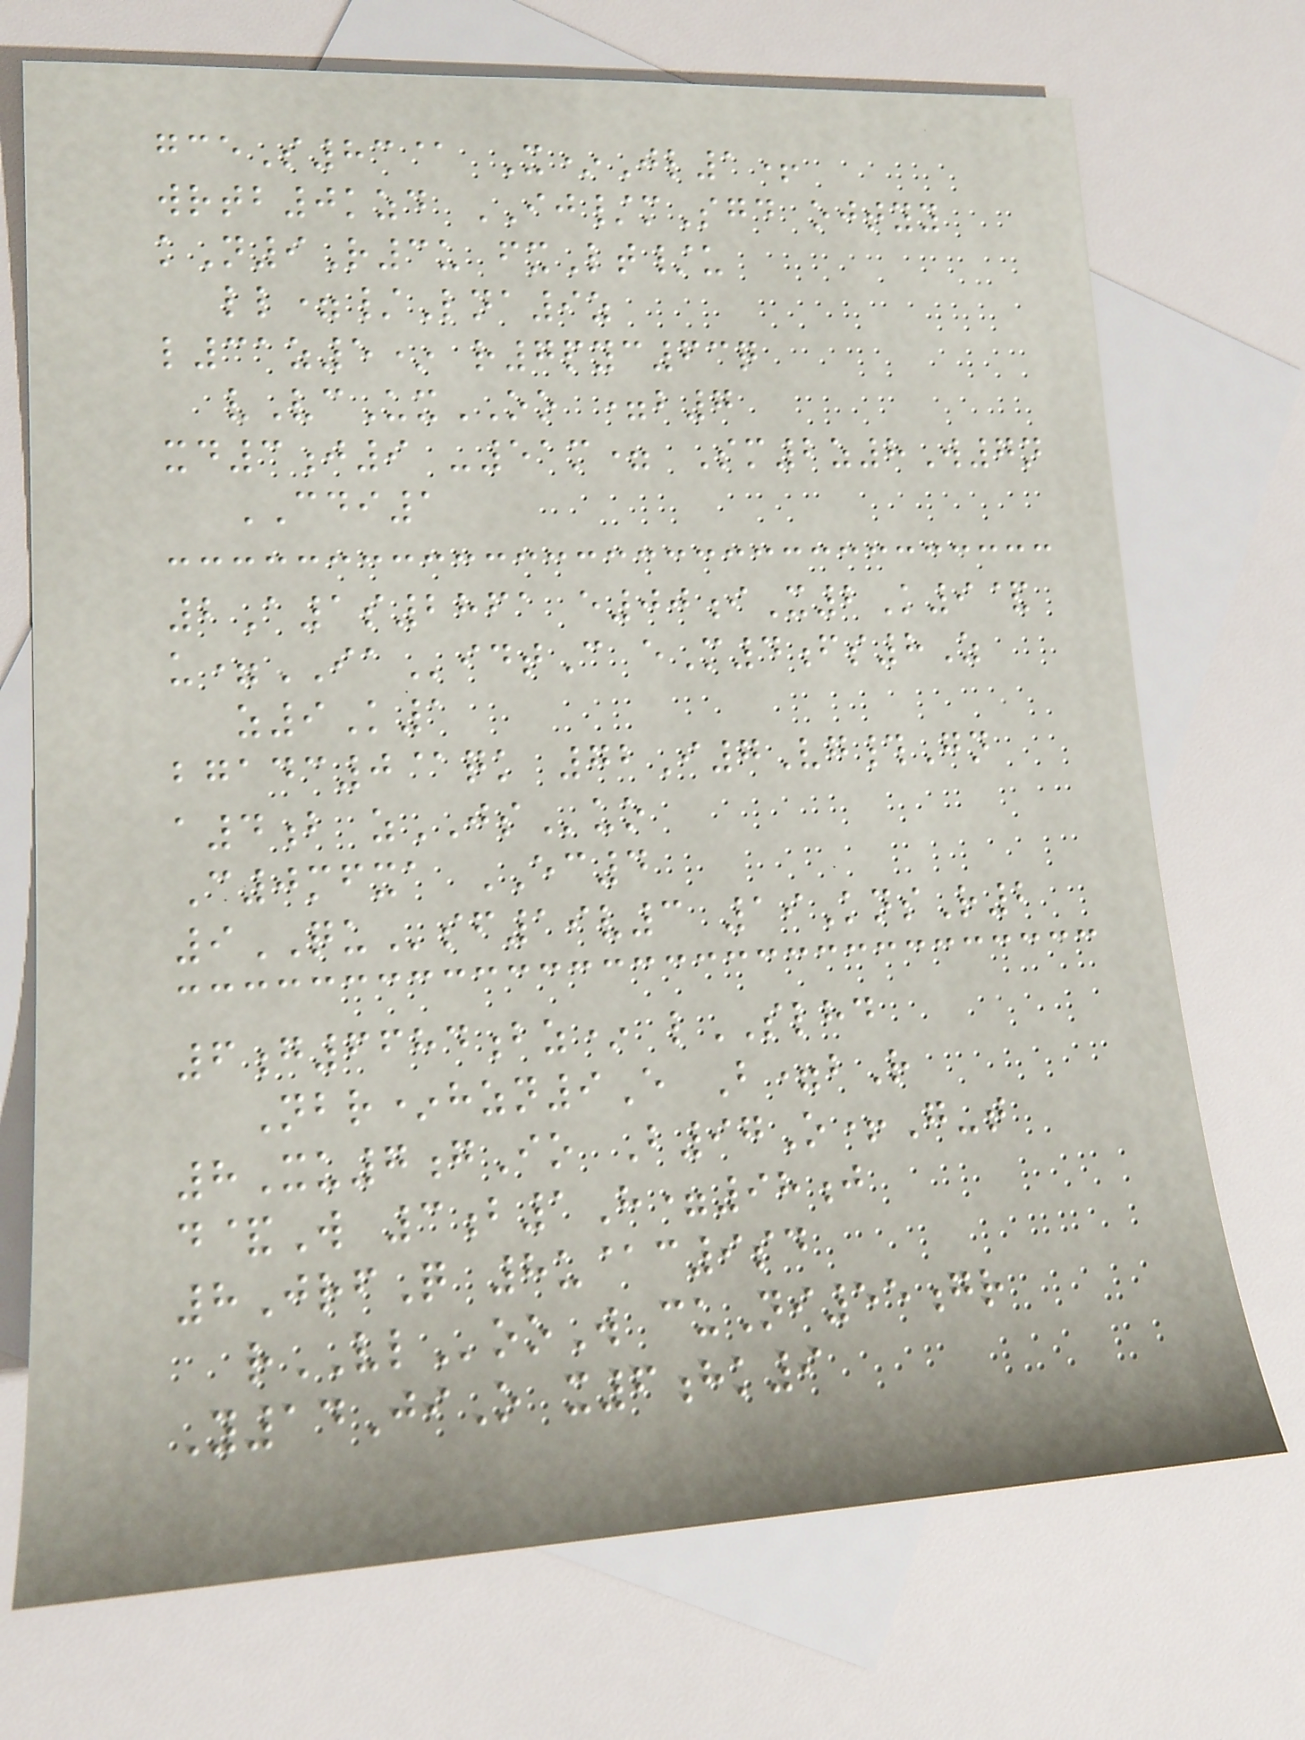gceS83@ X*Jl1+
wrtb0kzd IJ/mSgd ojtyy
kN9R3u fxLt/u
ll=/Lna9z
l31z5* r7pyc63q
vVcUxOO =b7
xd3j9 -51m= Sm2z8W7n
CDI1
2A1s2861 e00iX2K9&
u=IAidtC eM4fs8Z
z9K1
bgadc0@qk 72I7Vg#Gn
a4b zJSuo
C0mfxa EC4
9QUsf19v3 19KnsR2
6g6684bz* lSLHD
Nbr*hzn9E B=bR
8Xu7gIo B97O+G-t
d&W 3b1H=98j
8JrfQ 8u@c9sd
rVLooW cuNi55gr
Y14JiO x6hk9
